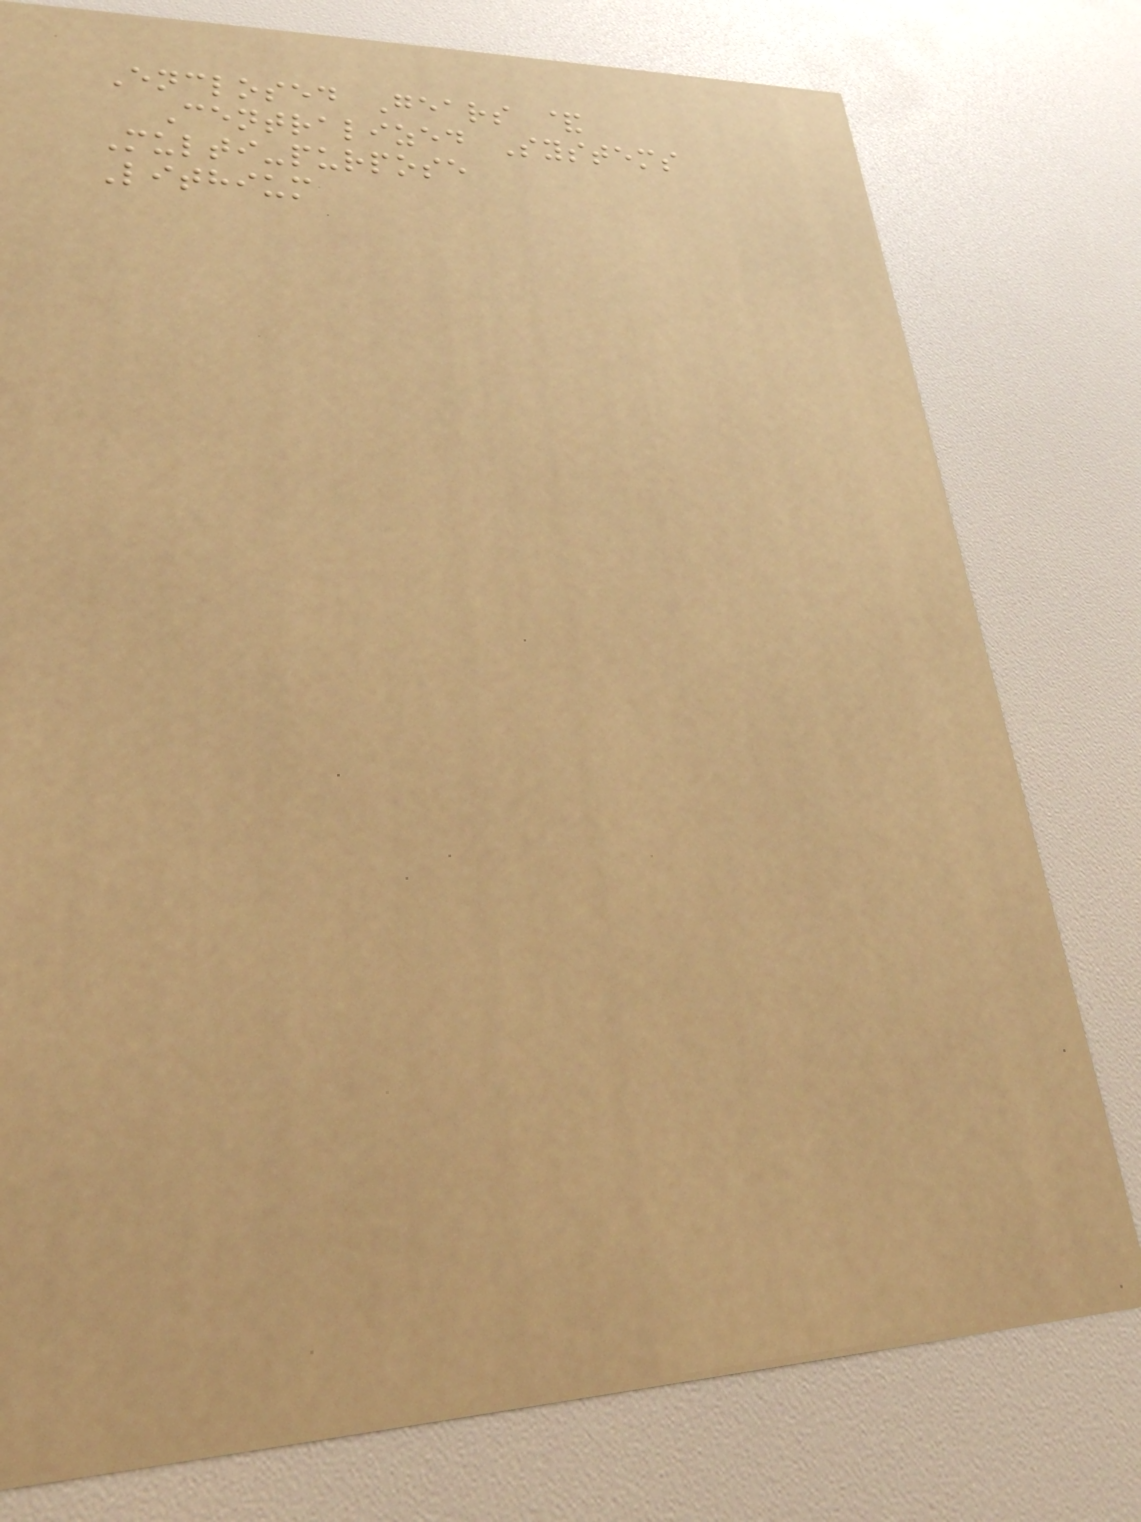Enclosed Gears &
Centralized Systems
Multi-purpose
Lithium
